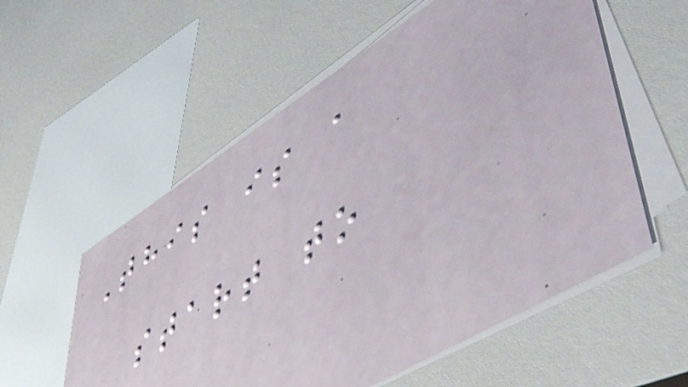This is a
start to
